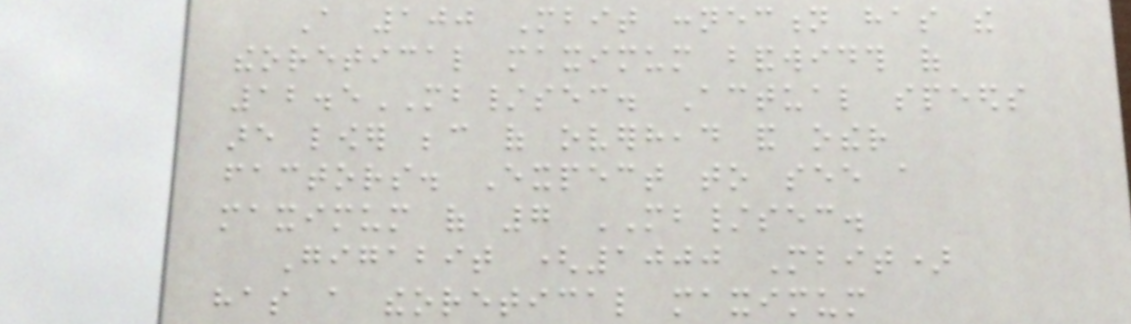A 100 Mbit connection has the
theoretical maximum bandwidth of
12.5MB/sec. Actual speeds
are lower because of overhead and other
factors. Expect to see a
maximum of 7 MB/sec.
Gigabit (1000 Mbit)
has a theoretical maximum
